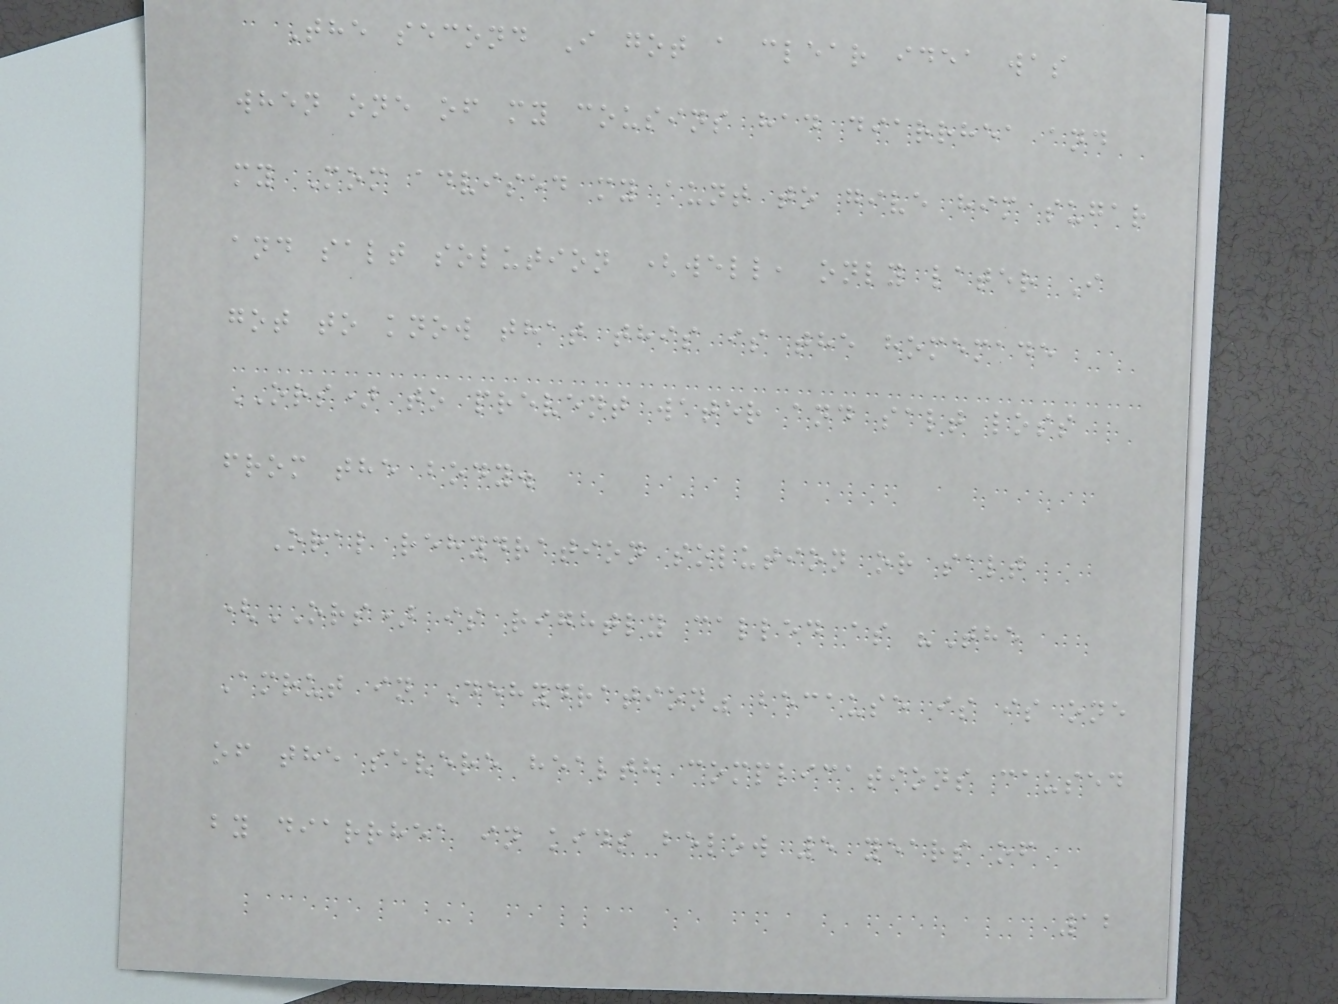The second I got a clear idea was
when one of my cousins had diarrhea and
my Mom advised my aunt to give him sugar
and salt solution (well, only later I
got to know that this is the homemade
ORS) to prevent water and salt loss
from the body.
Oral rehydration solution or salt
(ORS) is rightly called as "The
Amrut in Dehydration" because is is one
of the severe health complications caused
by diarrhea in kids below 5 years of
12
